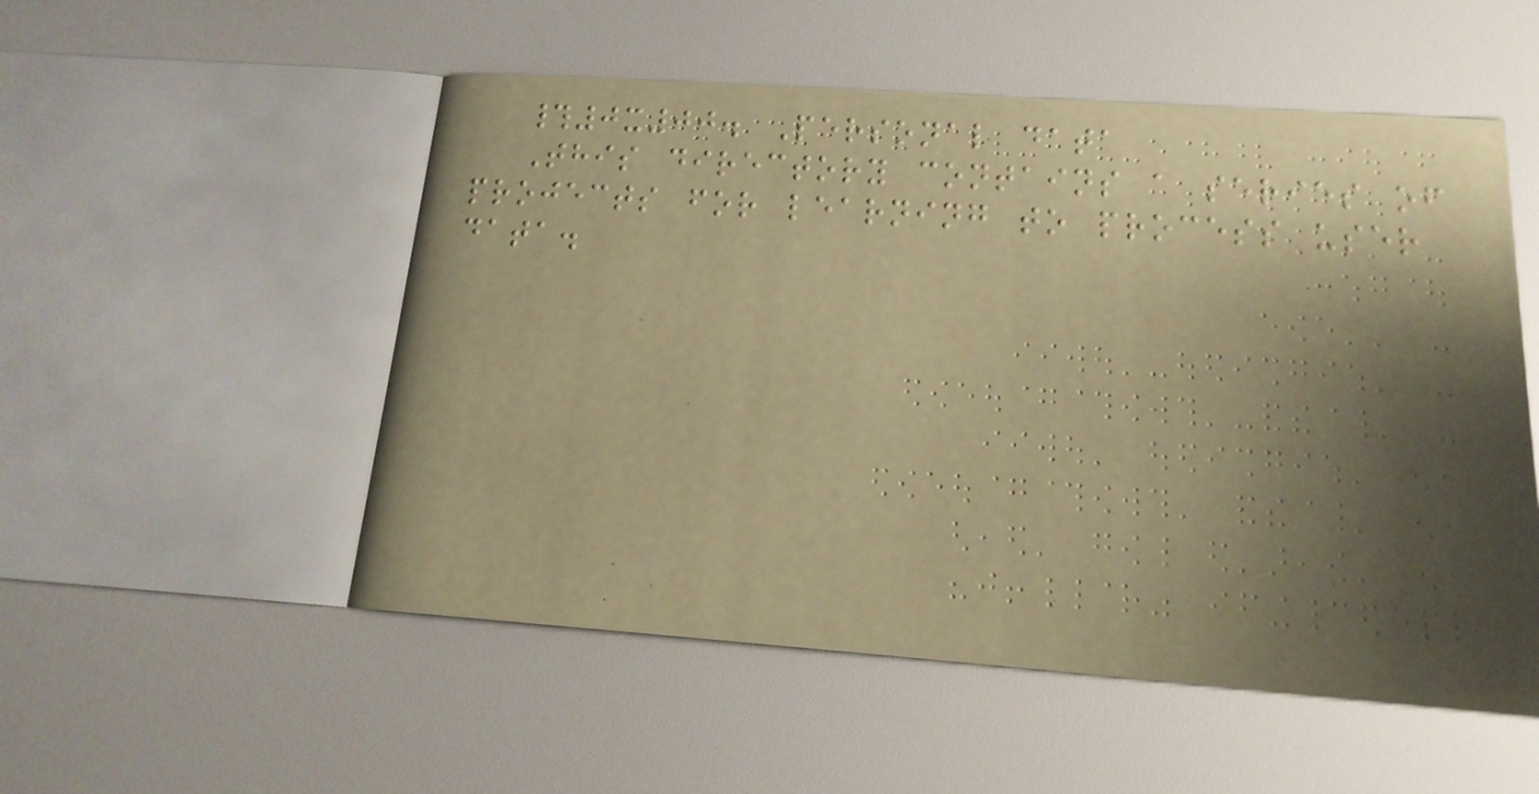#0x00. Personal data
This directory contains a series of
projects for learning to process user
data.
